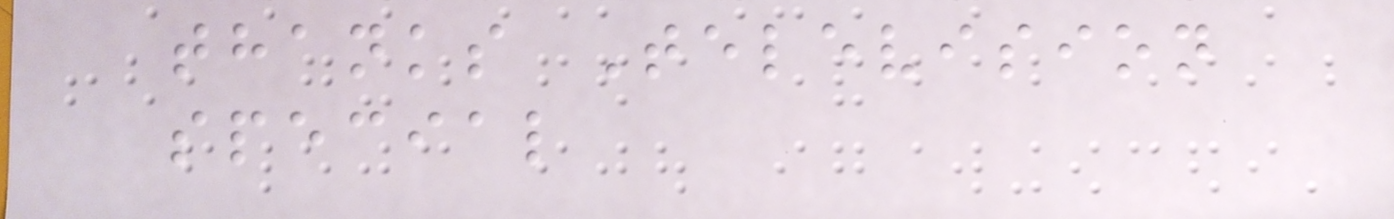thanks Television
special
